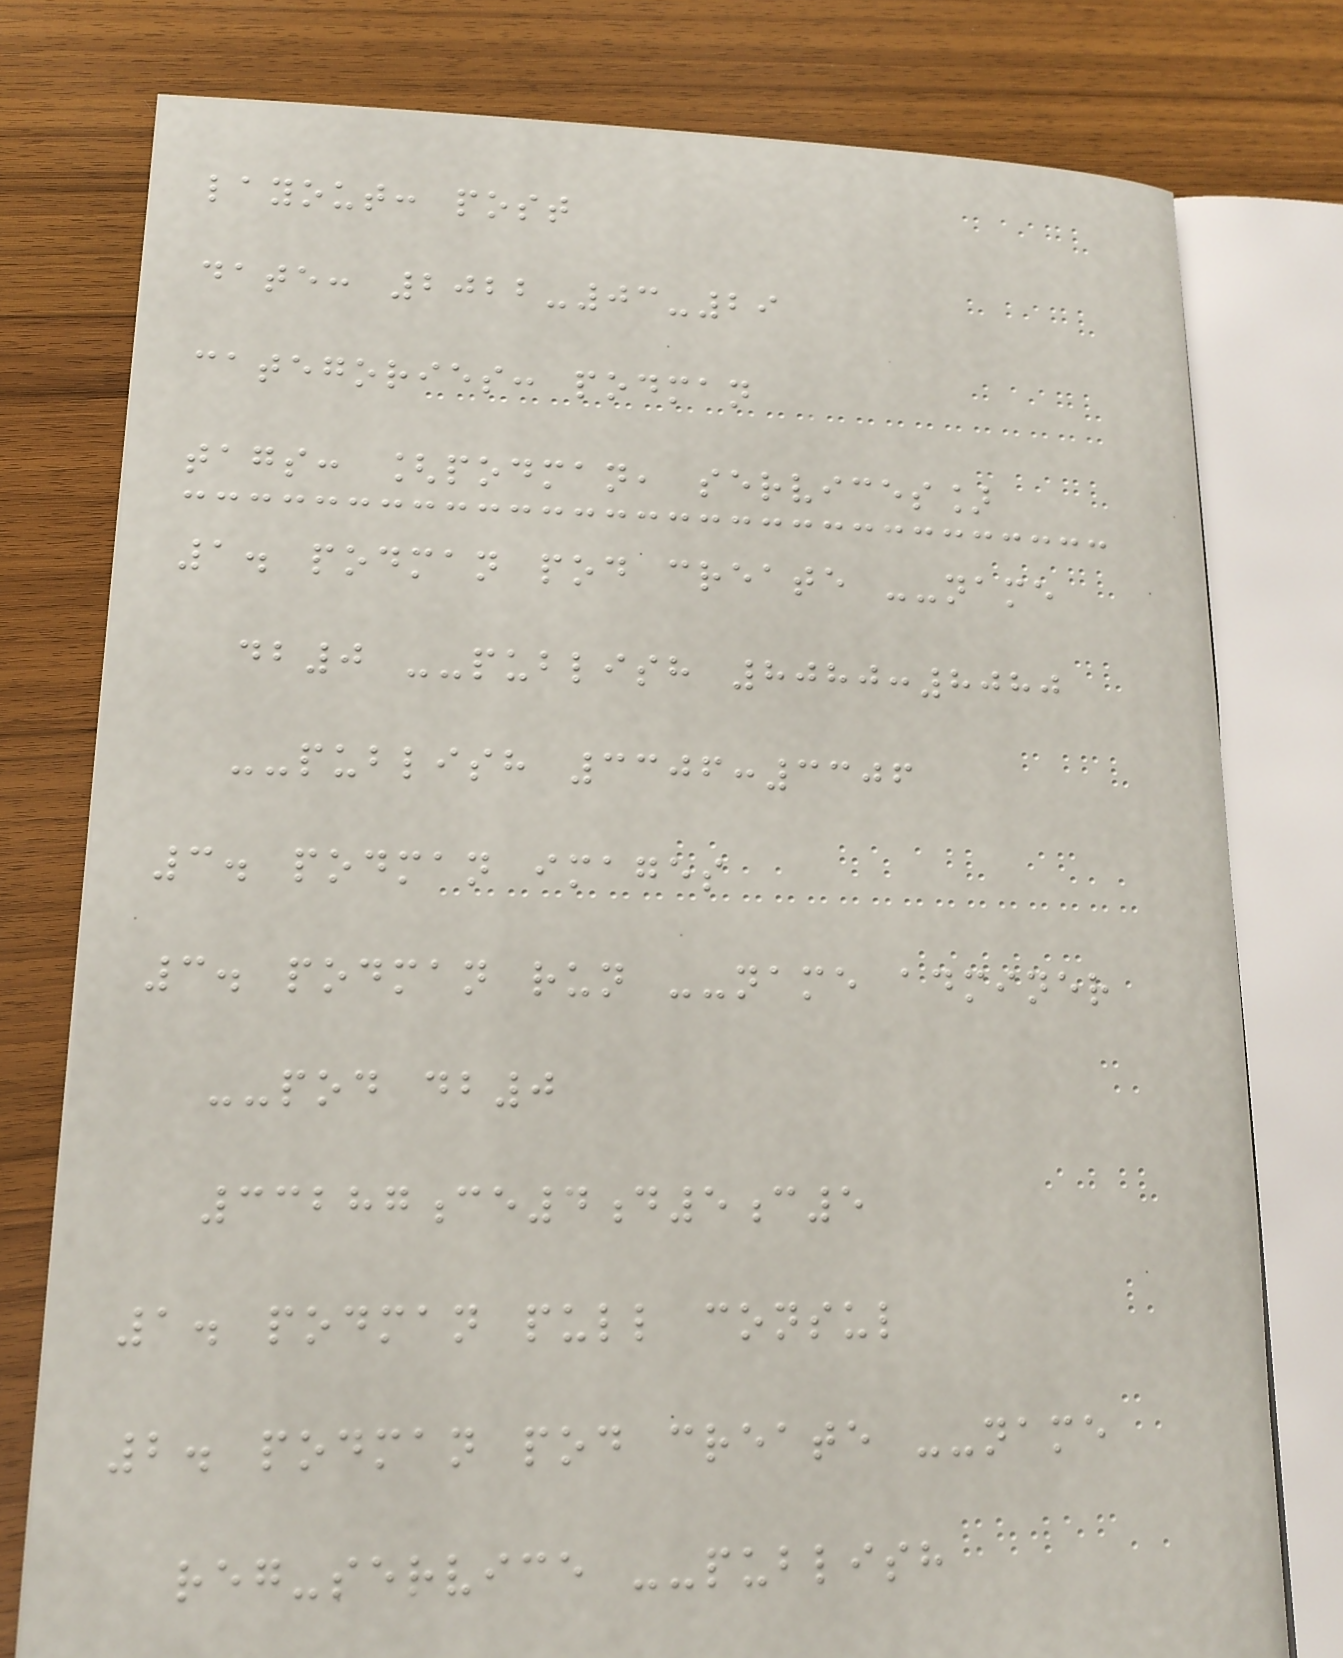layout: post
date: 2022-03-29
categories: podman
tags: [podman, services]
1. podman pod create --name
db0 --publish 8080:8080
--publish 3306:3306
3. podman images
3. podman run --name adminer
--pod db0
33287ce4d5c5
1. podman pull consul
2. podman pod create --name
reg-service --publish
